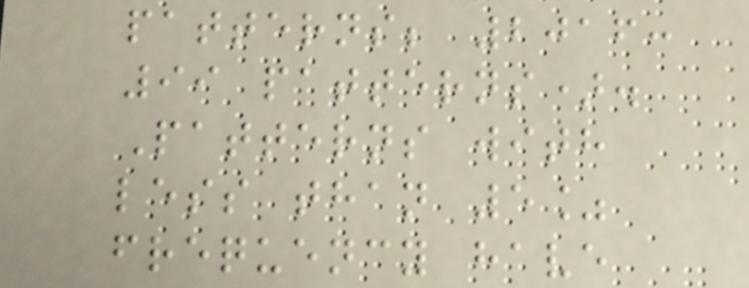patterns; 2016:
99 patterns).
Patterns with
less than 5%
frequency have
